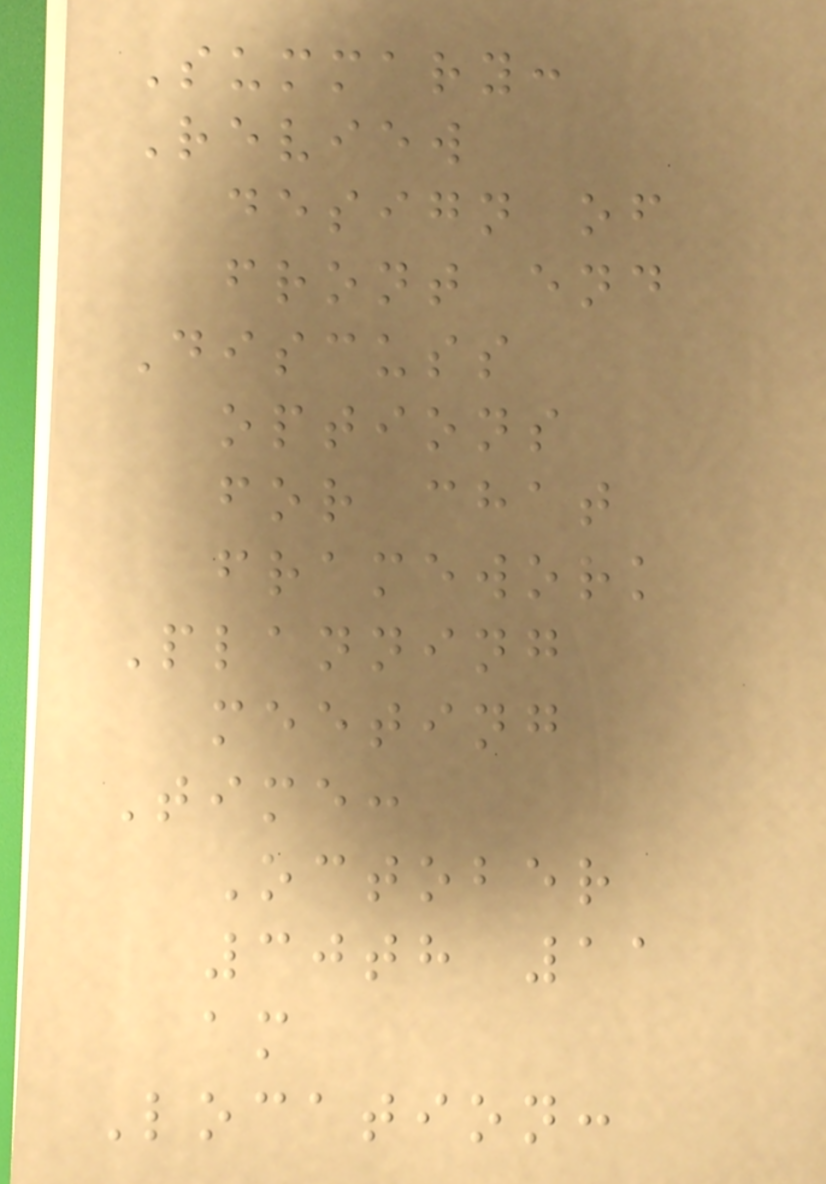Summary:
Review
design of
front end
Discuss
options
for chat
framework
Planning
meeting
Time:
October
30th 11
am
Location:
